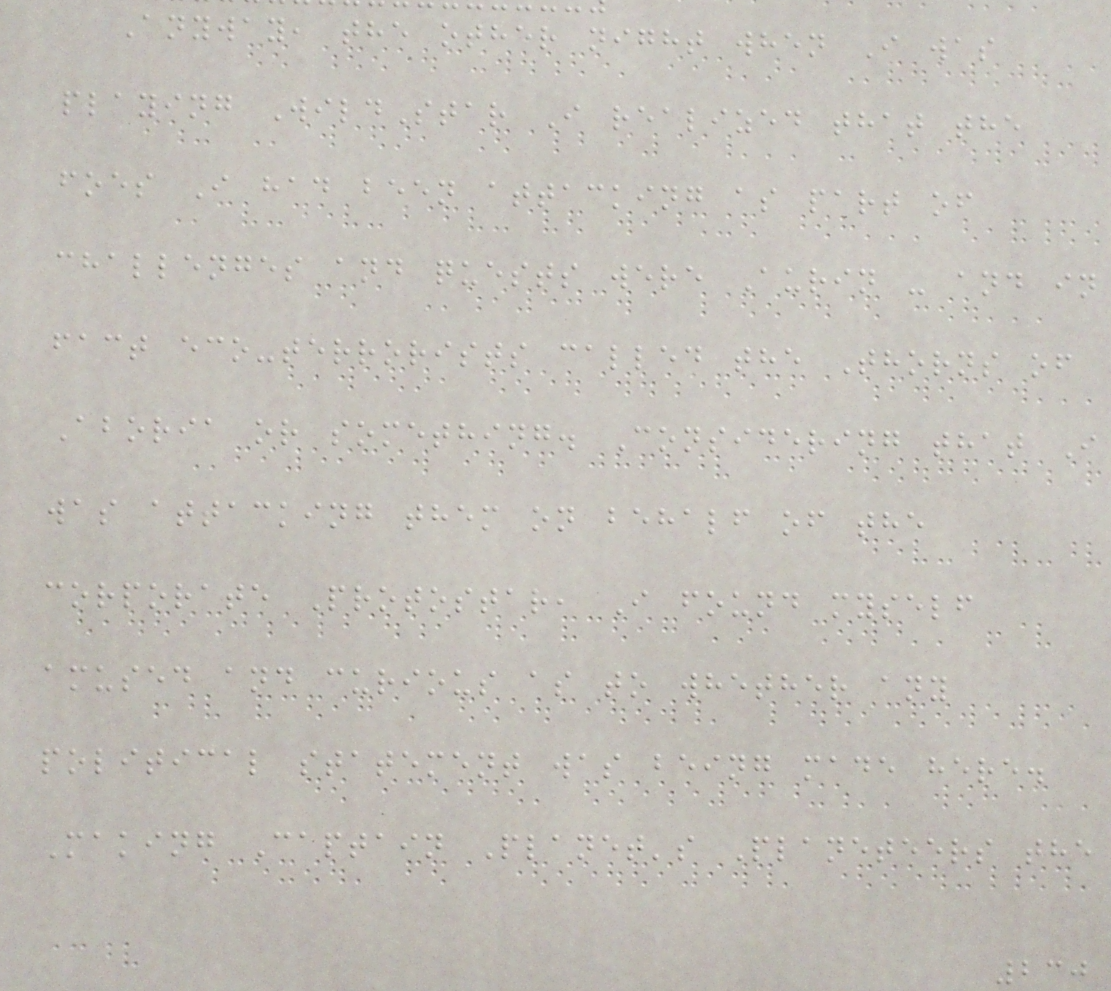Anyway, the other night when I was
playing WildStar I realized that the
foes I had been attacking as part of
challenges and quests were Aurin - and in
fact eco-terrorists called the Thorns of
Aboria or something. Considering that I
was attacking them on behalf of the
corporate Protostar, I found myself
amused and curious as to whether any
political statement was being made here.
Making Captain Planet's Planeteers the
230
